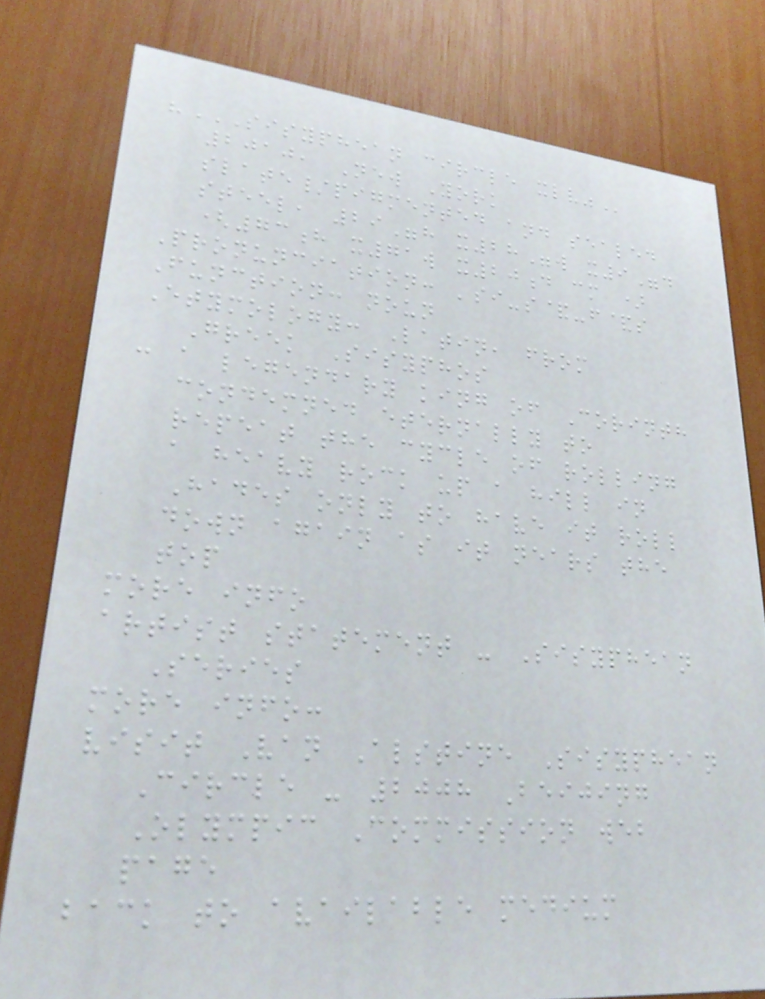"SISYPHEAN CIRCLE XLV"
2010, New York
slate/pigmented and sealed
steel, 29"h x28"w x9"d
(73h x71w x20d cm )
Pronunciation: 'si-s&-f&s
Function: noun
Etymology: Latin, from
Greek Sisyphos
: a legendary king of Corinth
condemned eternally to
repeat the cycle of rolling
a heavy rock up a hill in
Hades only to have it roll
down again as it nears the
top
more info
artist statement - Sisyphean
Series
more info:
visit Van Alstine Sisyphean
Circle - 2008 Beijing
Olympic Commission web
page
back to available medium
